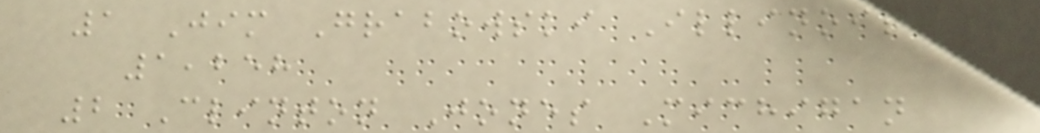1 Jim Grabowski Illinois
1,258
2 Clinton Jones Michigan
